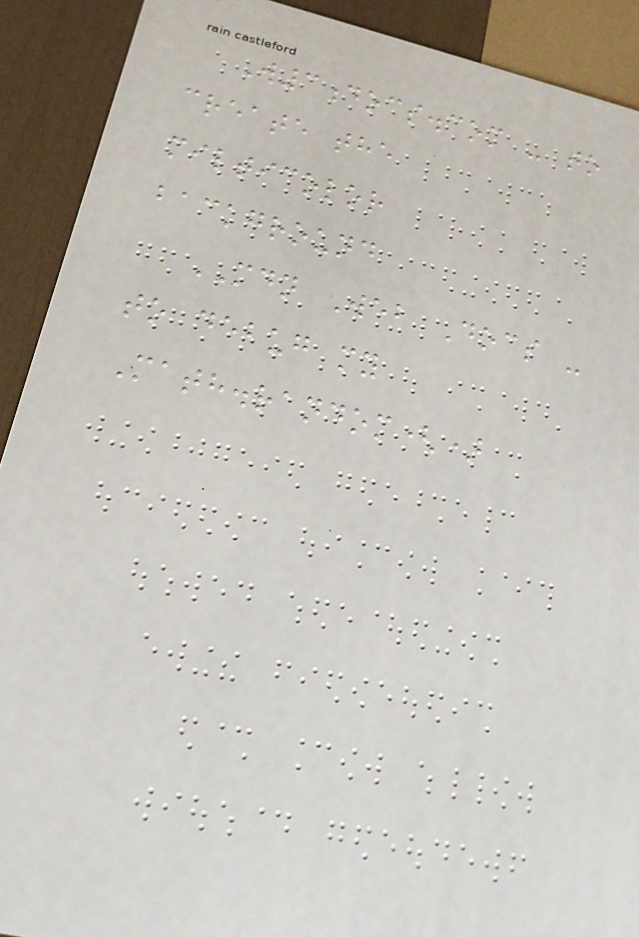W3docs.com - to
create the
milticolor
background
MDN Web Docs -
to debug my
Math.random()
